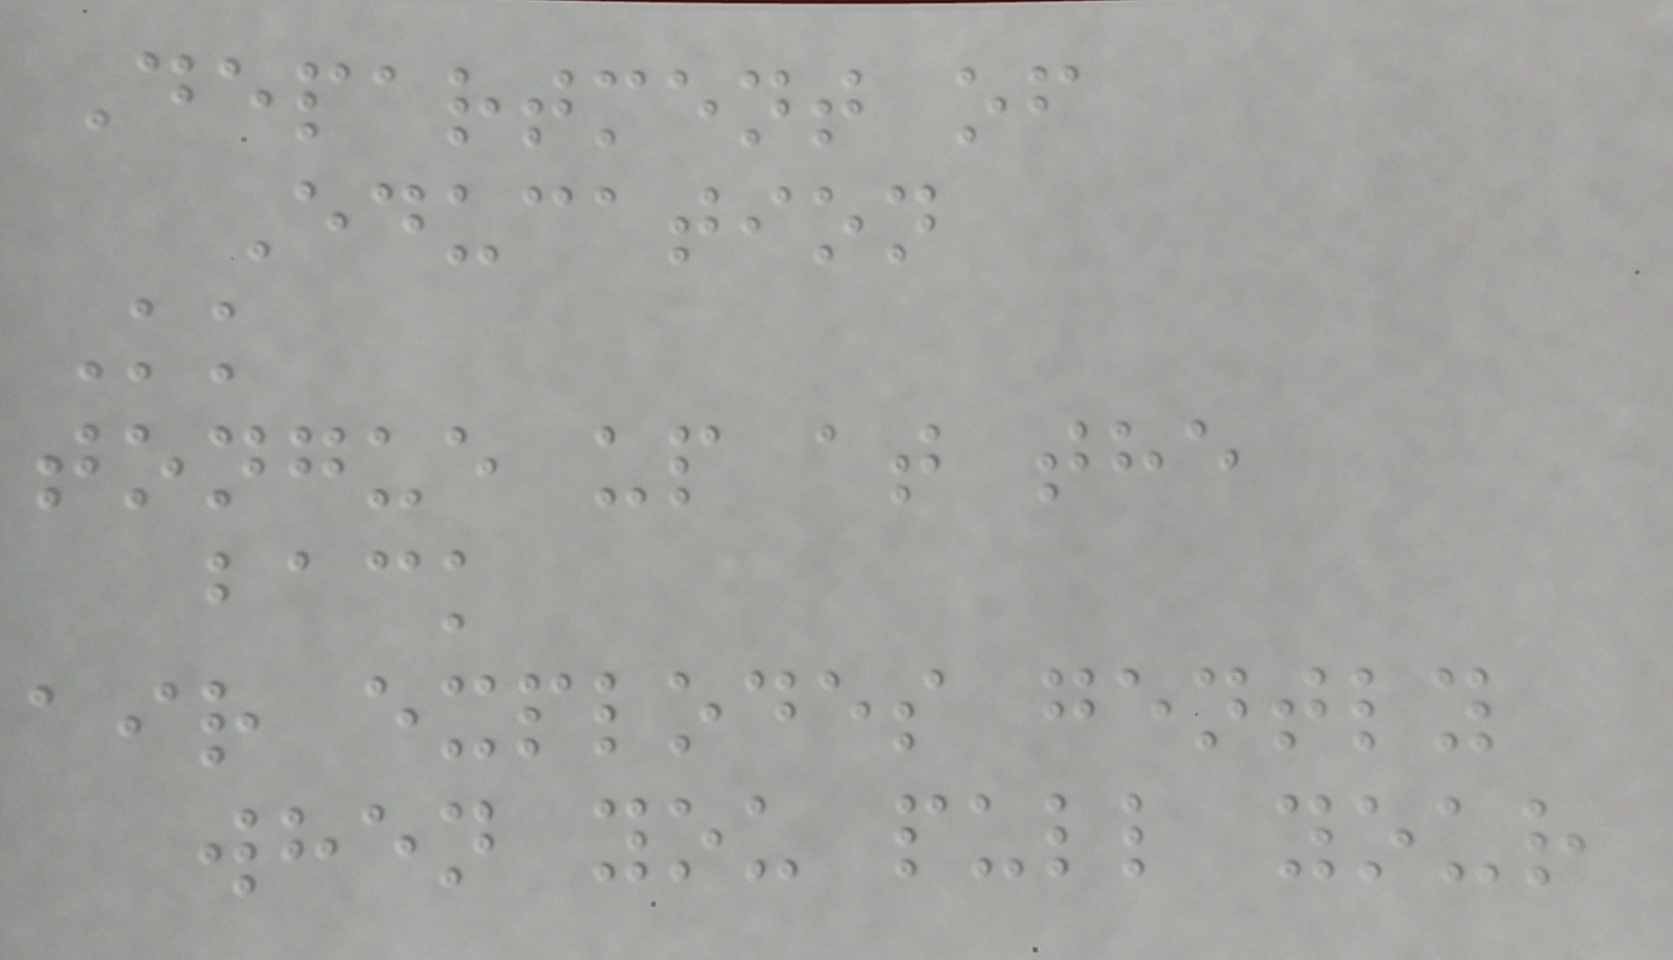Department of
Education
Kk
tongue up at the
back
air explodes gently
when you pull your
